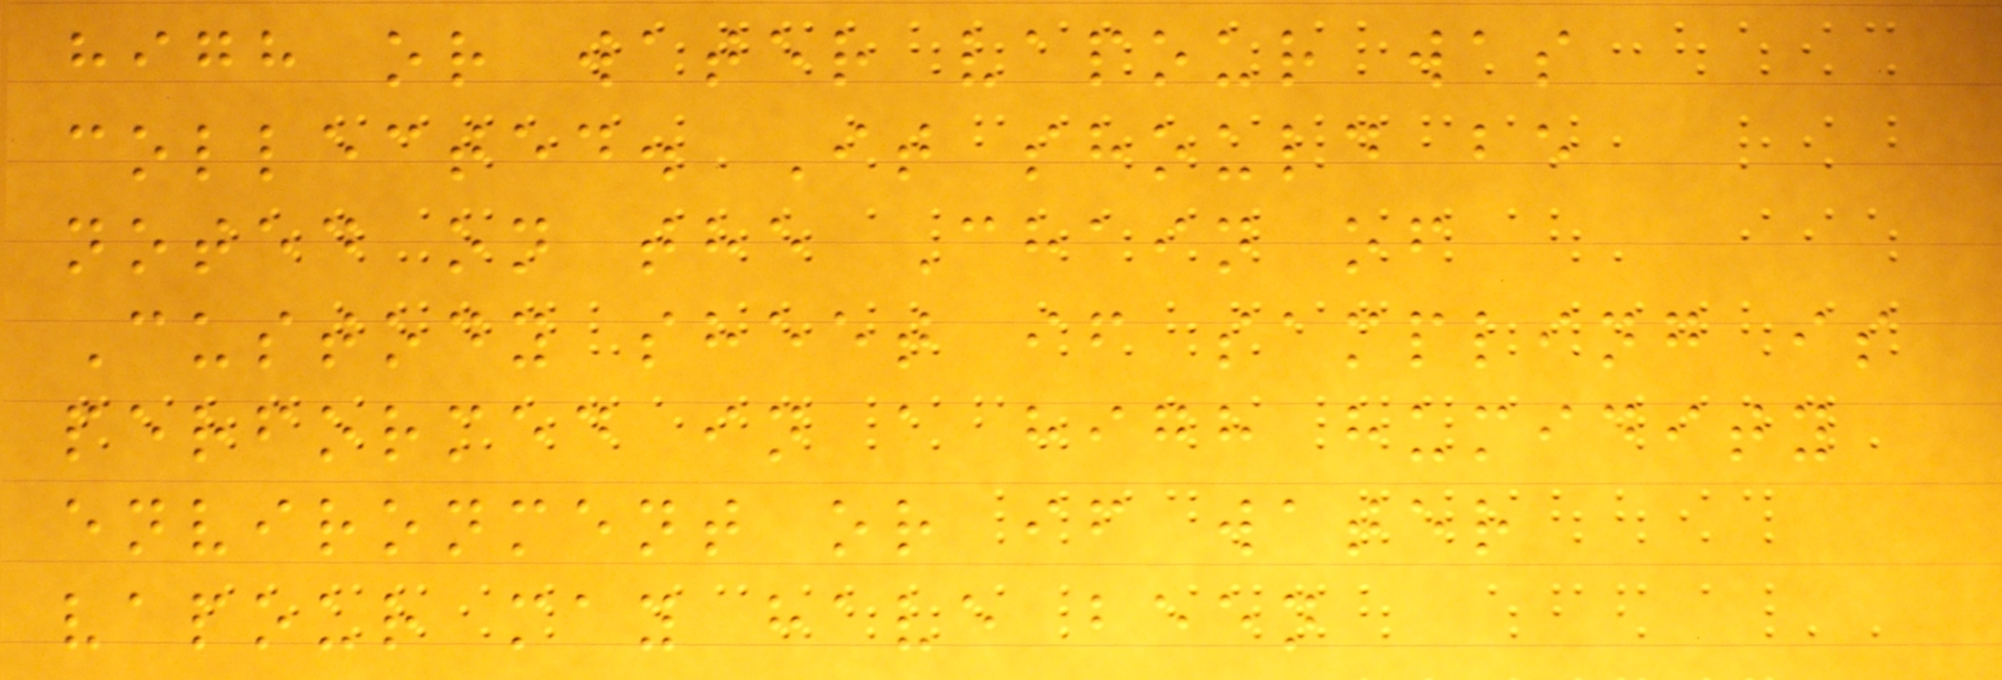high or water vapour was
collected. It should be
noted on the Chain of
Custody sheet if sampling is
performed in a high humidity
environment or if water
vapour may have been
